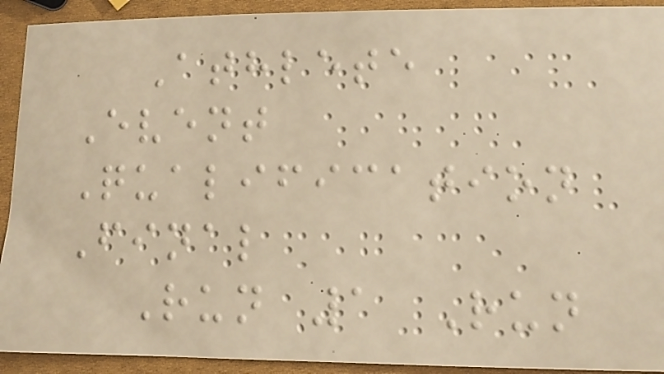Athlete
Event
Qualification
Final
Run 1 Run
